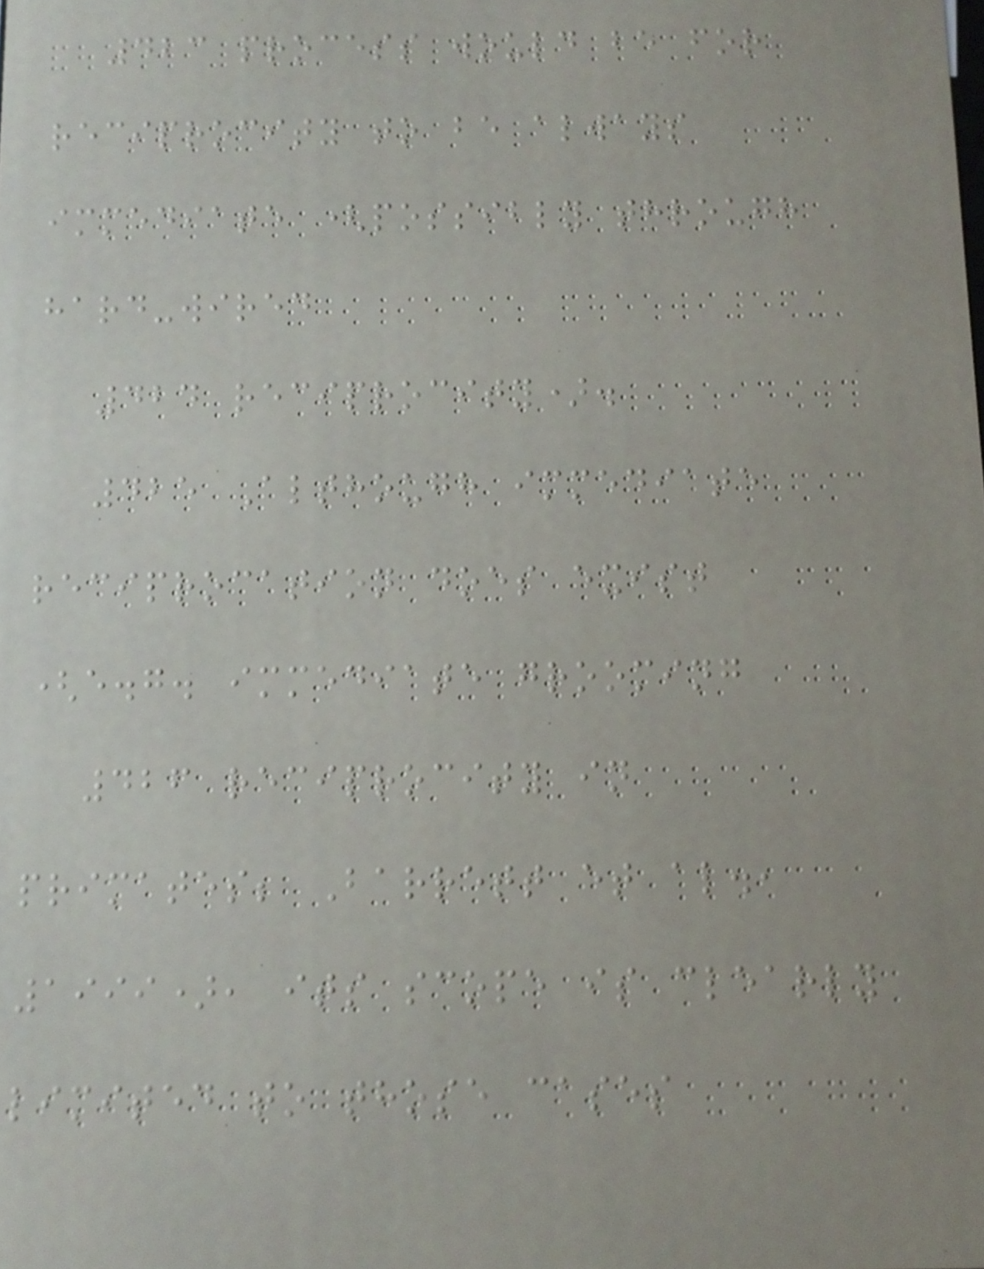423 process would be for
reciprocity to be always
immediate (possibly through
hard-wired
424 reciprocity).
425 Although immediate
reciprocation does exist
(e.g. immediate grooming
426 reciprocity in
primates; Barrett et al.,
1999), its scope is clearly
limited to those cases
